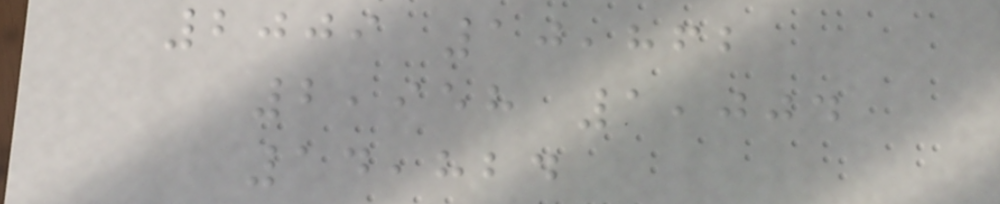2009 10,862
2,958 1,004
14,824
